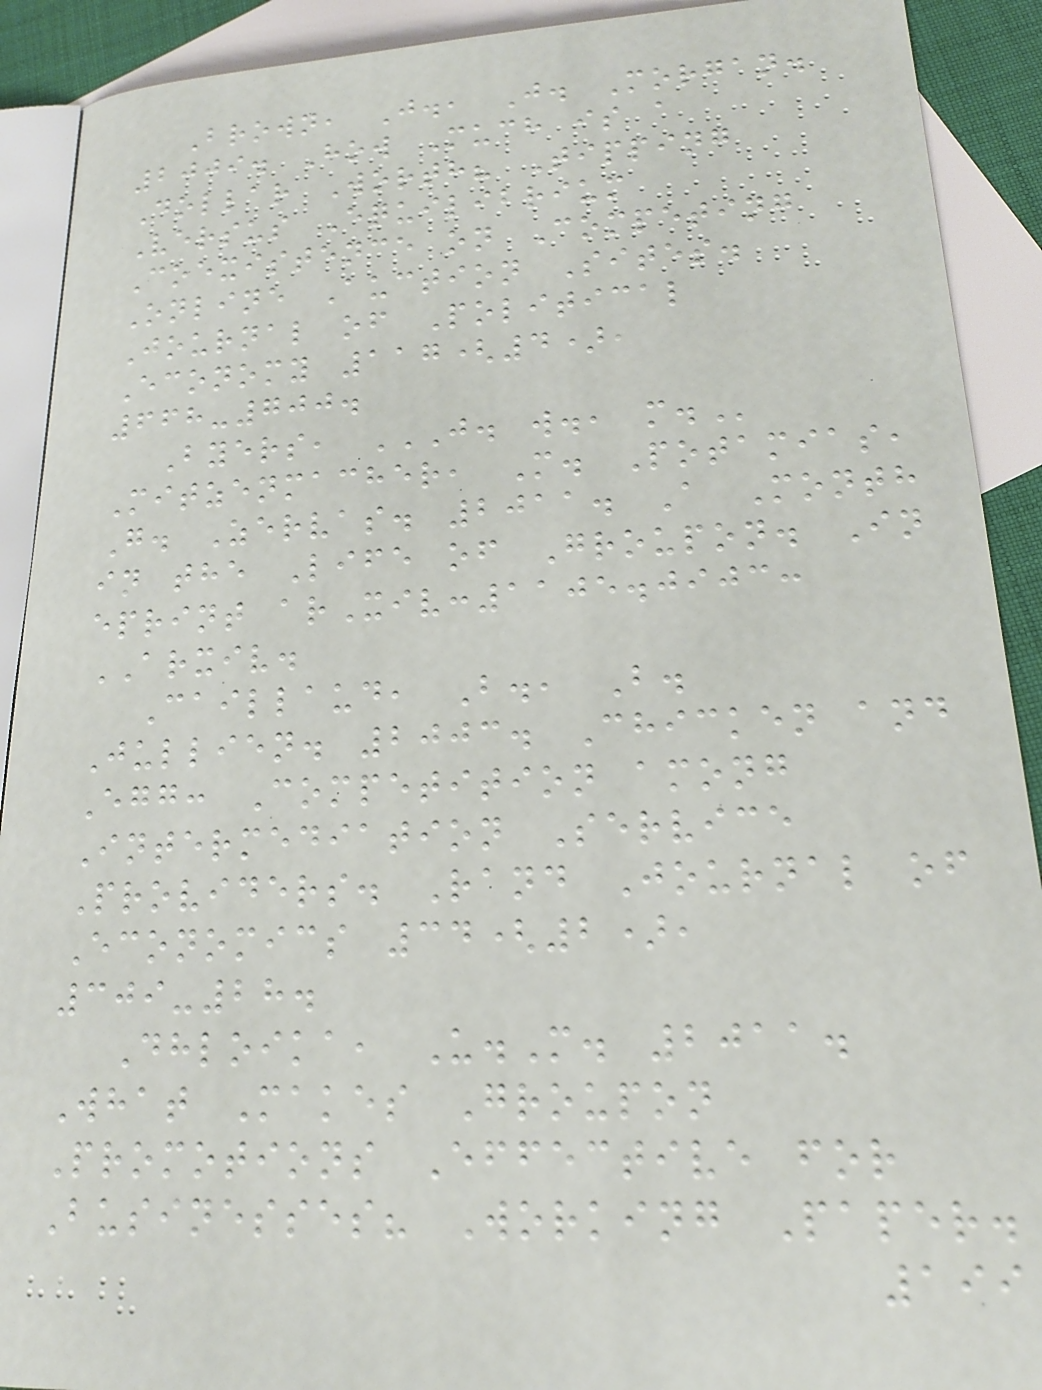Brown, J., J. Morgan.
2009. How Much is a
Dollar Worth? Tipping
Versus Equilibrium
Coexistence on Competing
Online Auction Sites.
Journal of Political
Economy 117(4),
668-700.
Byers, J. W., M.
Mitzenmacher, M. Potamias,
G. Zervas. 2011. A Month
in the Life of Groupon. In
eprint arXiv:1105.0903:
ARXIV.
Caillaud, B., B.
Jullien. 2003. Chicken and
Egg: Competition among
Intermediation Service
Providers. Rand Journal of
Economics 34(2),
309-28.
Dhloika, U.M. 2011.
What Makes Groupon
Promotions Effective for
Businesses? Working Paper.
199
